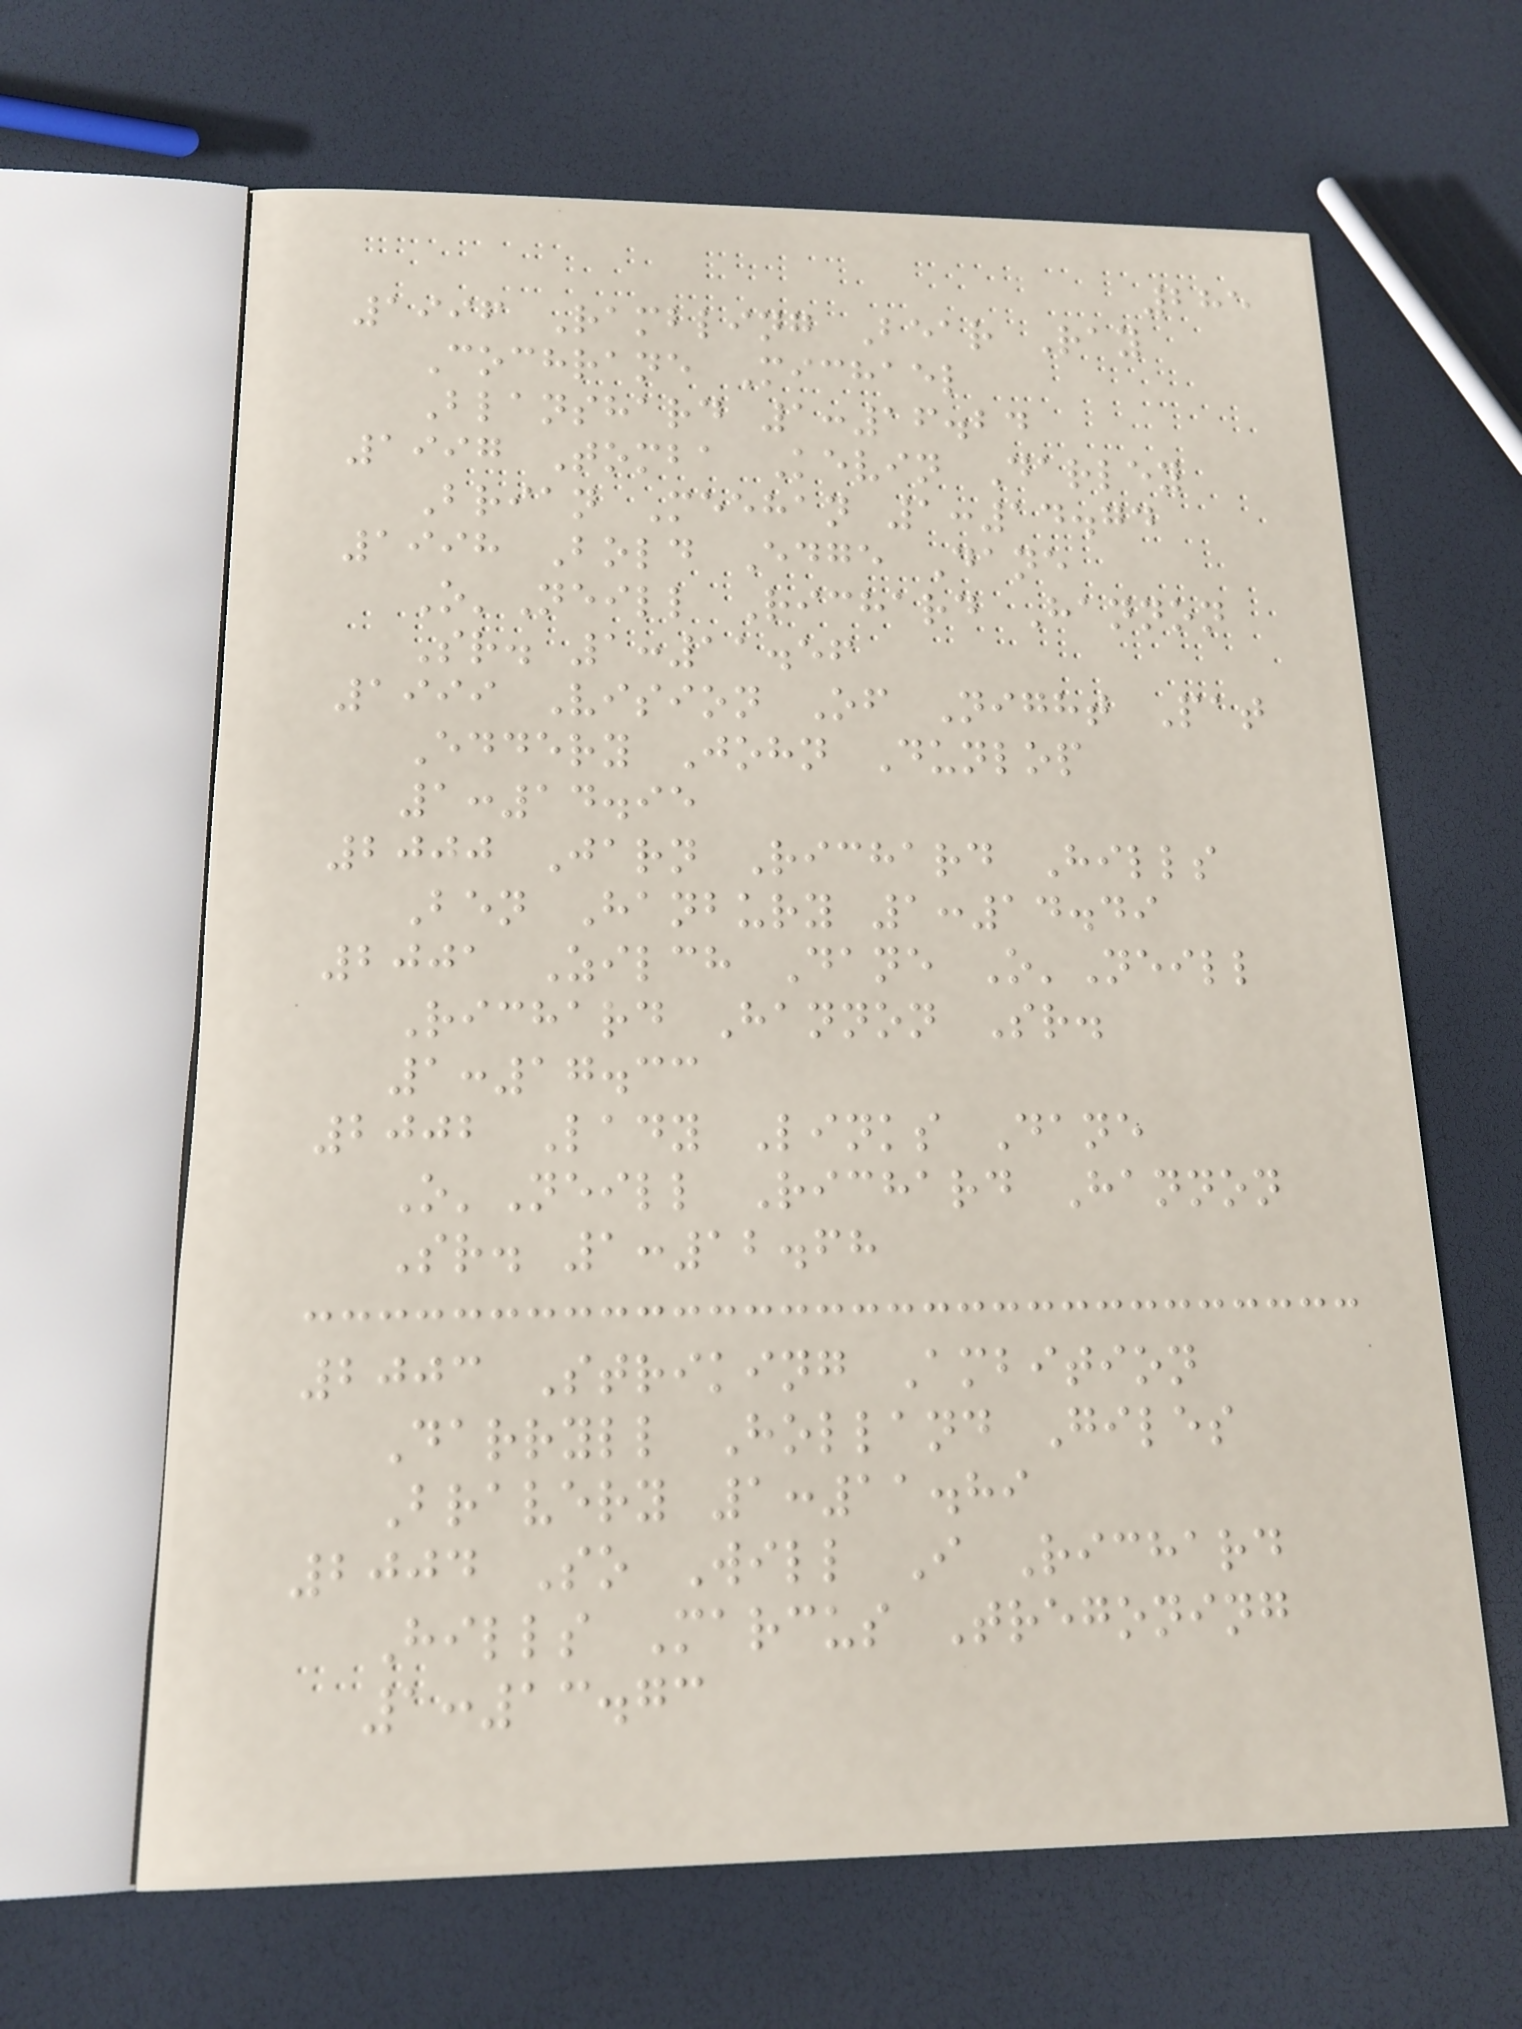285
1996 Rambling Bear Ray
Cochrane Michael
Blanshard 1:16.24
1997 Tomba Kevin Darley
Brian Meehan 1:14.74
1998 Bold Edge Dane
O'Neill Richard Hannon
Sr. 1:11.56
1999 Vision Of Night Pat
Eddery John Dunlop
1:14.95
2000 Jarn Richard Hills
Ben Hanbury 1:14.49
2001 Zilch Dane O'Neill
Richard Hannon Sr.
1:17.33
2002 Lady Links Dane
O'Neill Richard Hannon
Sr. 1:12.68
2003 Striking Ambition
Darryll Holland Giles
Bravery 1:11.89
2004 So Will I Richard
Hills Marcus Tregoning
1:13.73
